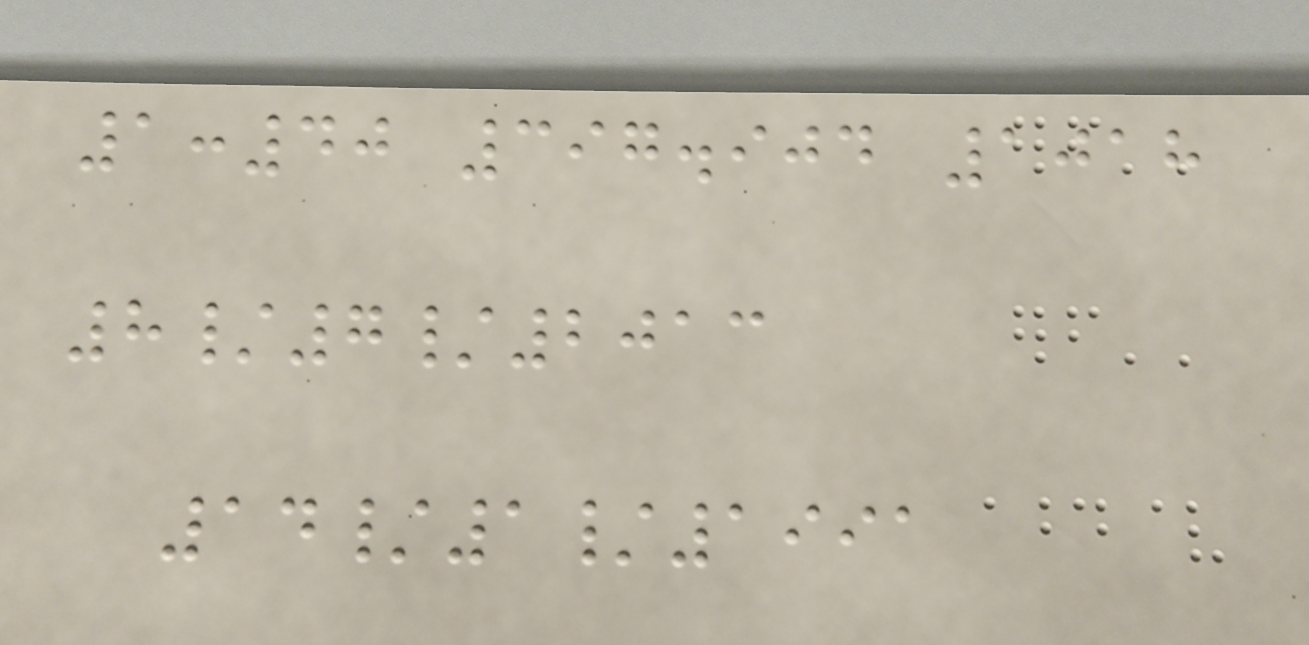1:40 397.904 1018
8/7/2013
14/1/1991
